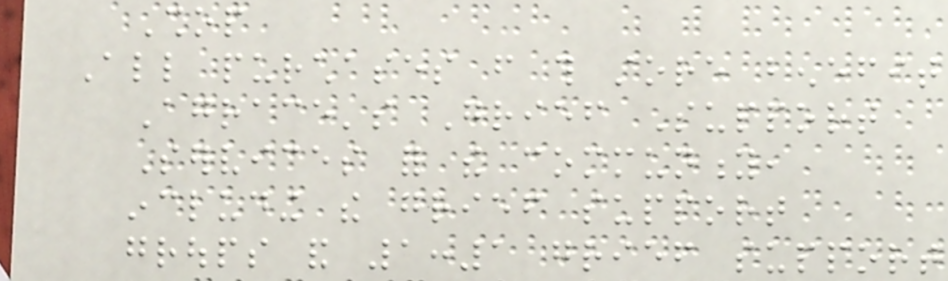Shop
All purchases from this store benefit
Agrace's Grief Support
Services for the community,
including the grief support
groups and 1:1 grief support
